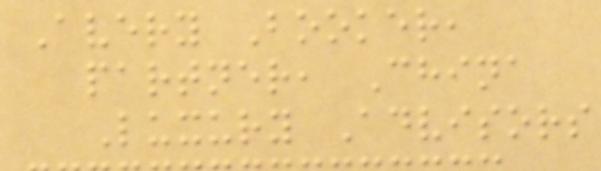Avery Booker,
partner, China
Luxury Advisors
